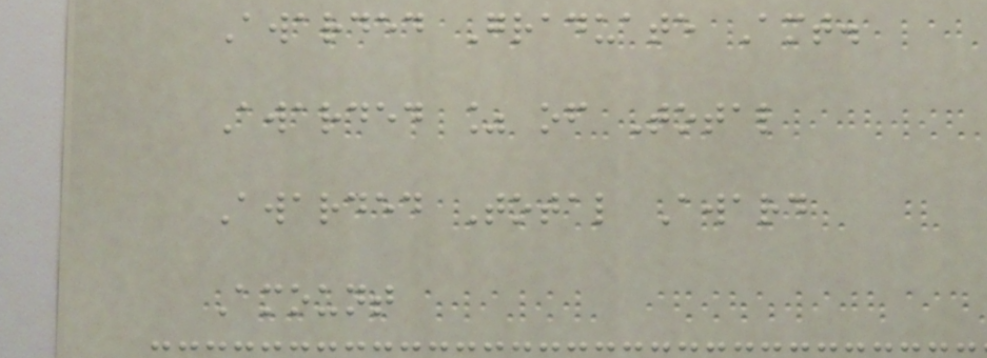Awarded Graduate Amt.
Awarded % of Total
Awarded Total Award
Amount
